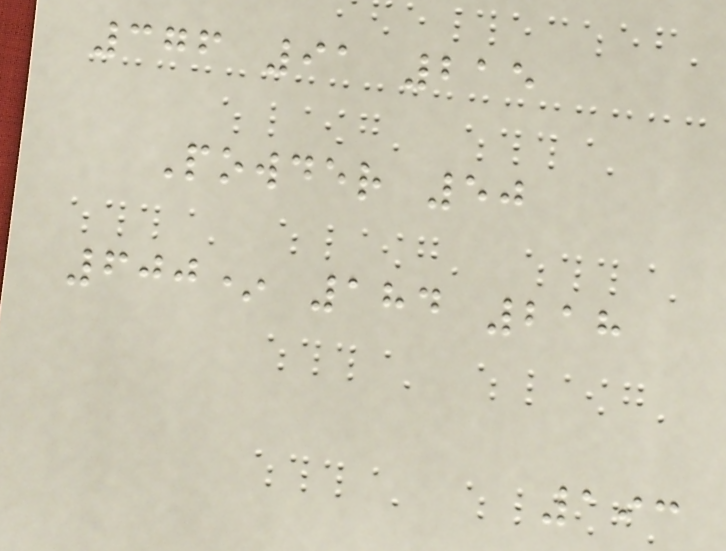376 91 215
Powder 50
600* 184 218
193
